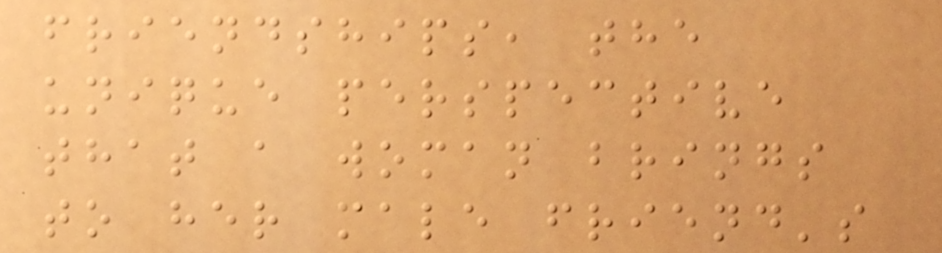friendships, the
unique perspective
that a woman brings
to her male friend's
